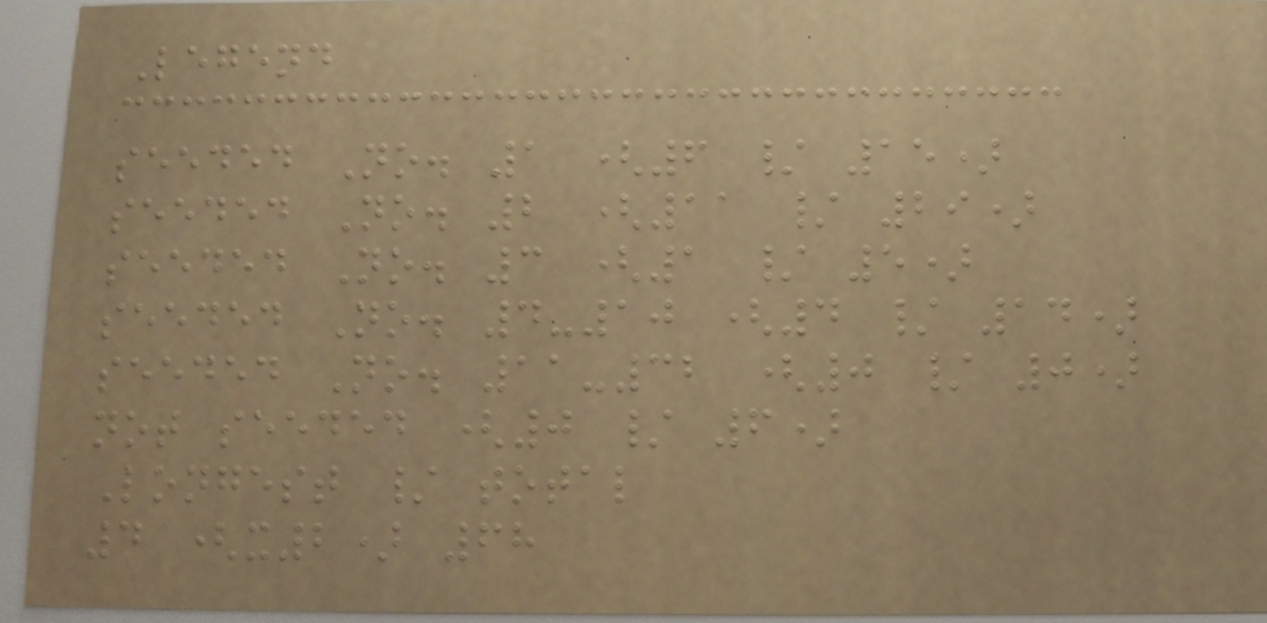Legend
seeded No. 1 (6 / 15)
seeded No. 2 (11 / 29)
seeded No. 3 (1 / 5)
seeded No. 4-10 (4 / 14)
seeded No. 11-32 (0 / 0)
not seeded (0 / 6)
Longest / total
4 (x2) 68
